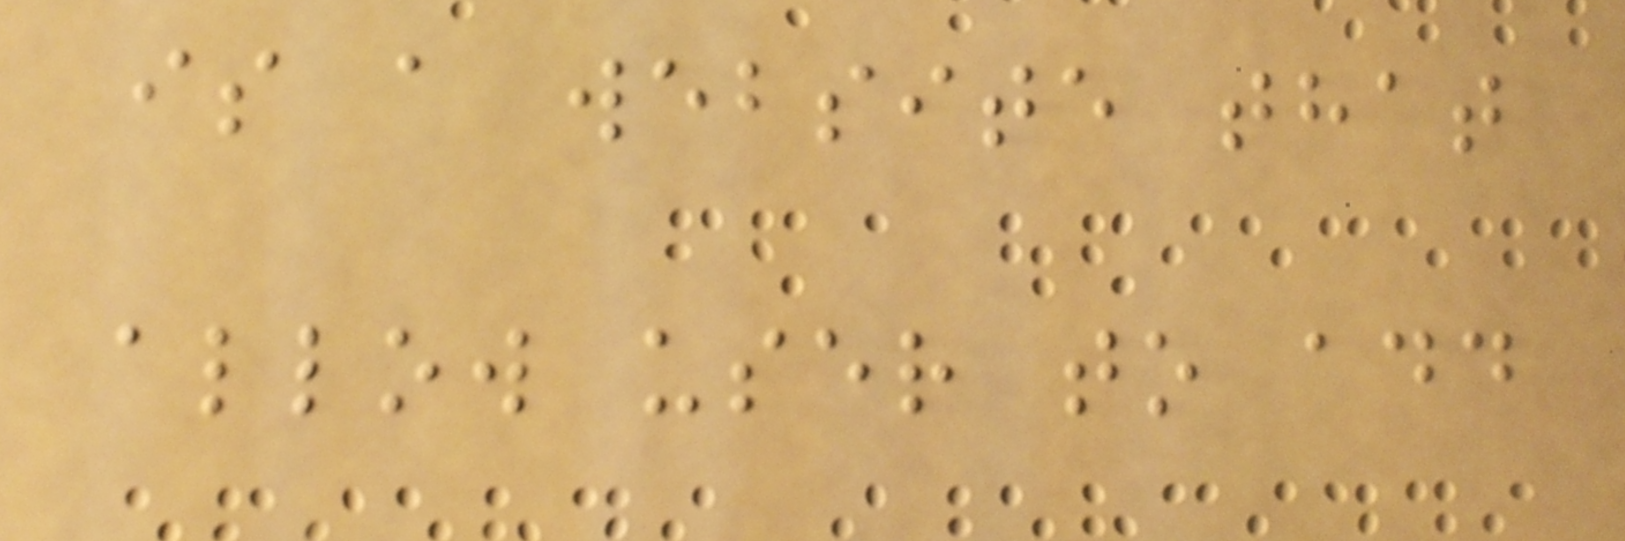is a website that
allow user to add
